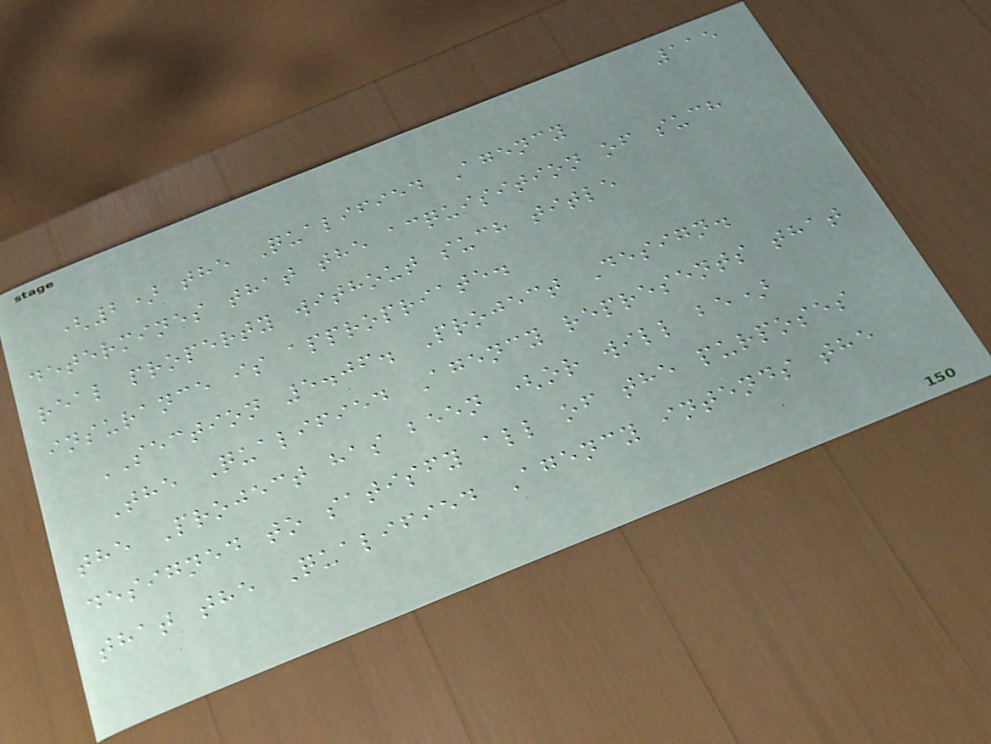115
(2) the Qualified Agency
determines that the acquisition of such
real property without such title
insurance is appropriate.
SECTION 5.06. Project Design.
The Qualified Agency represents that
the Project has been (or will be)
designed to satisfy all of the purposes
that the Qualified Agency intends the
